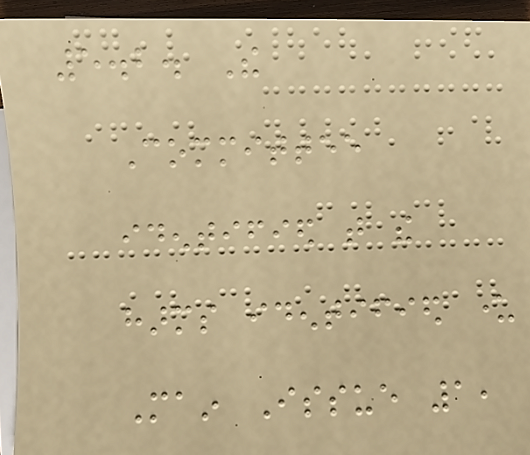5.2. The
Committee
identified that the
harms identified under
Main Issue 1,
